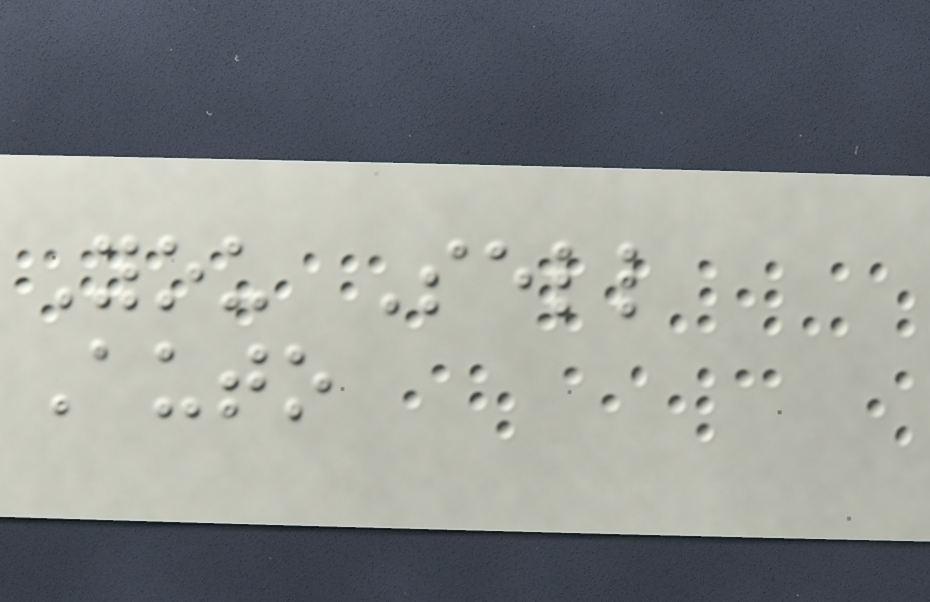You Sell
Auto
